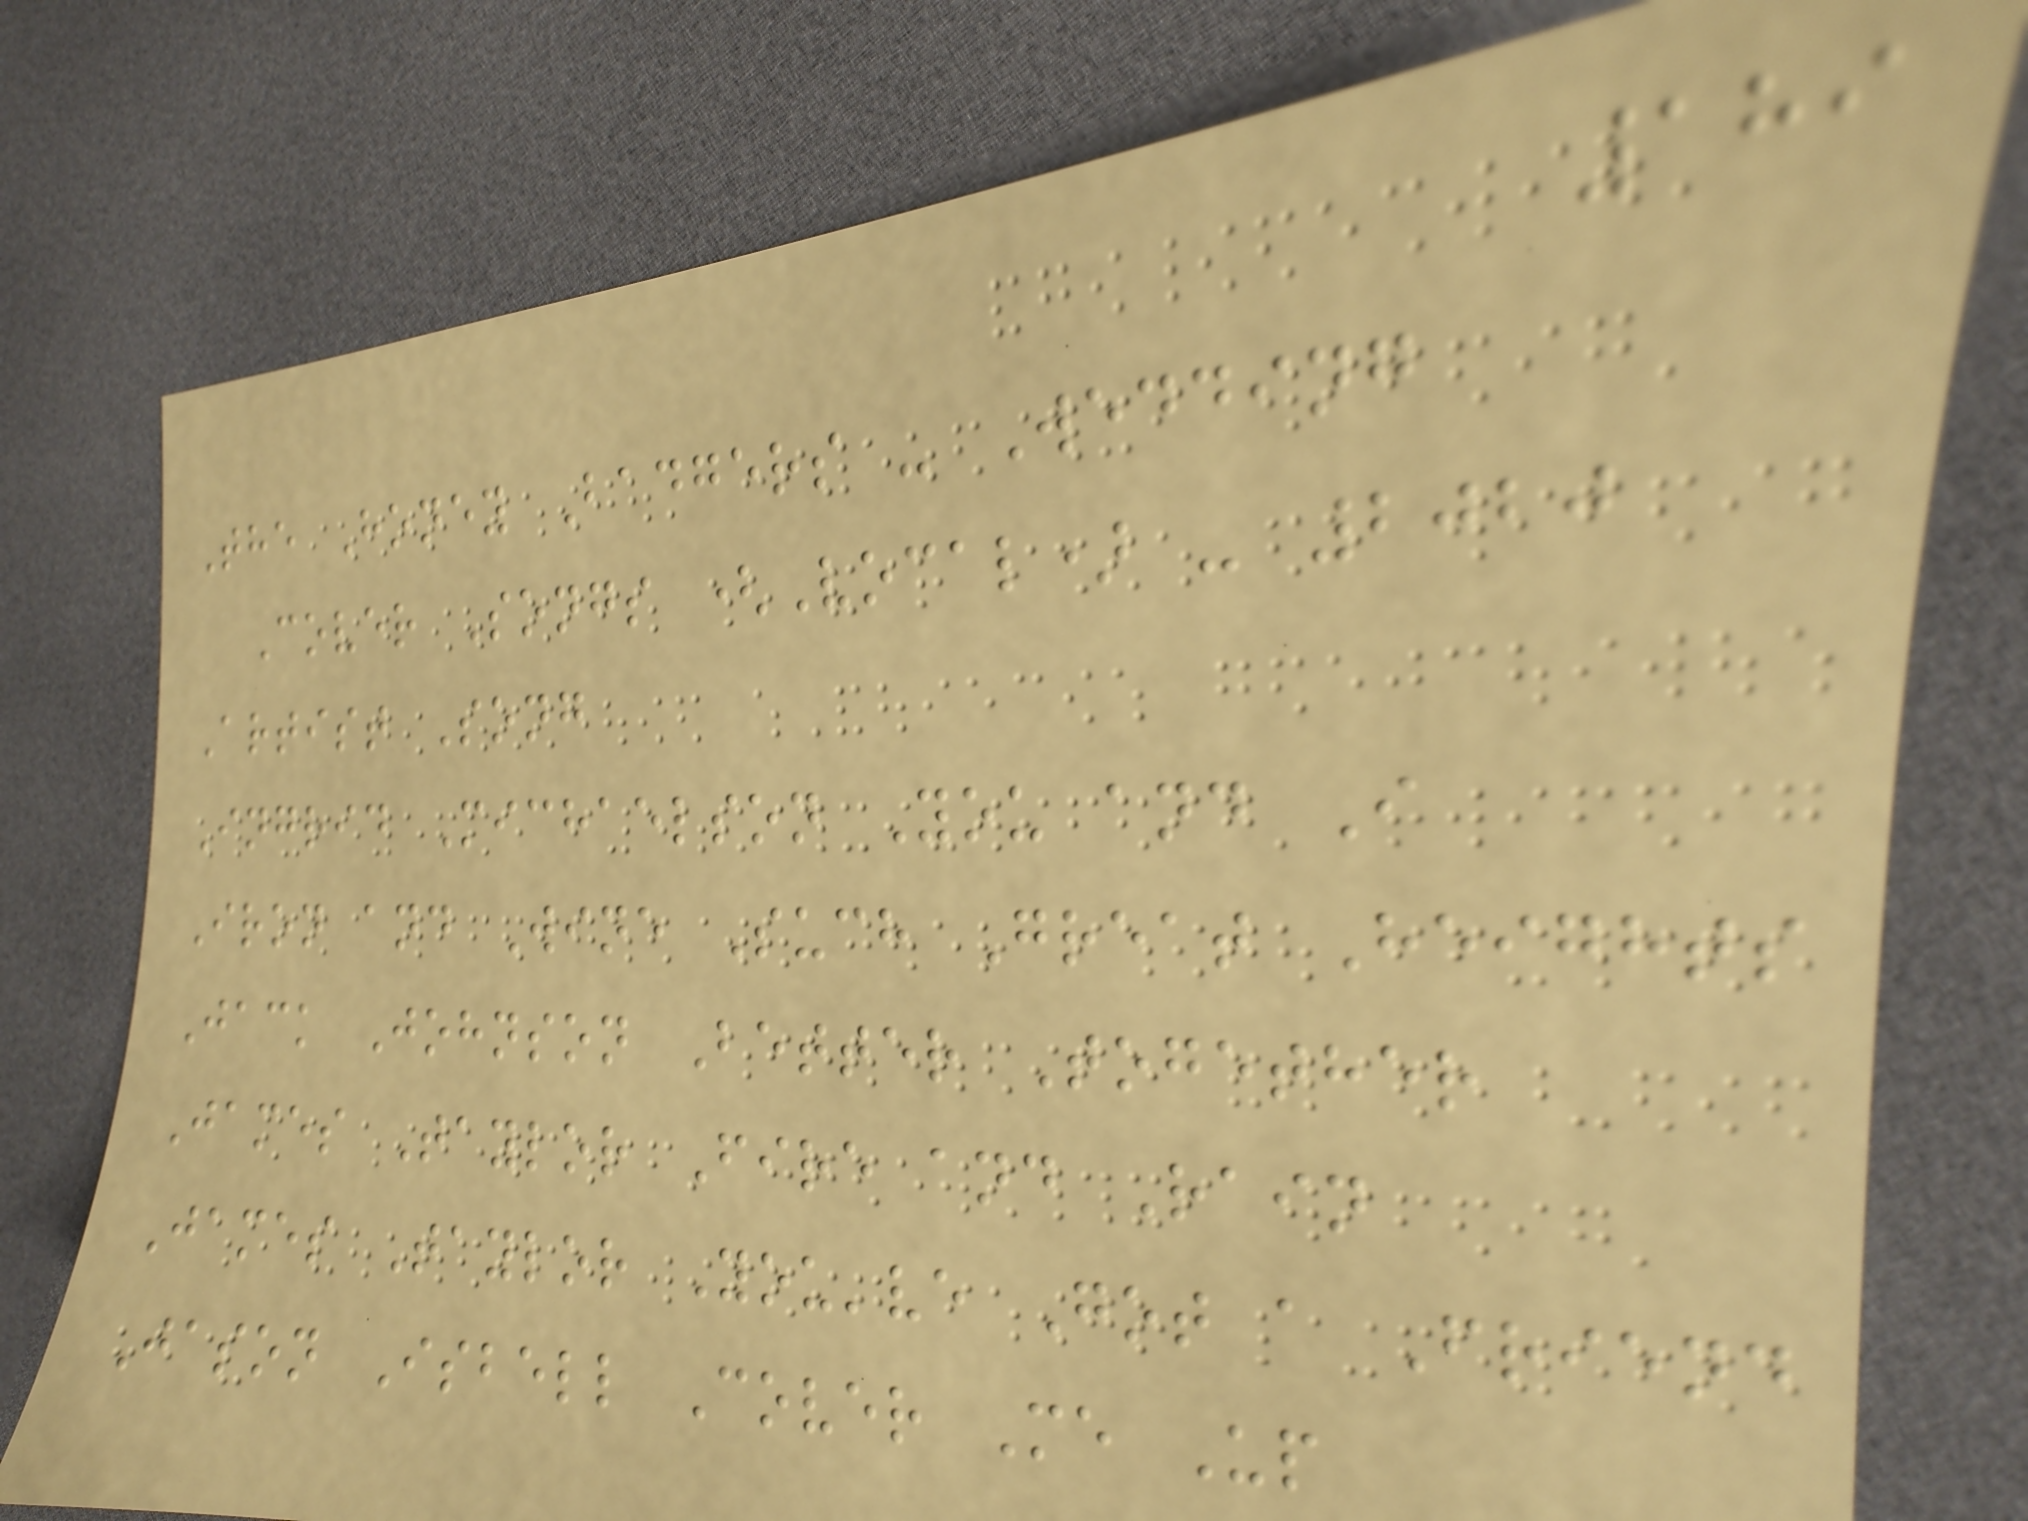189
The Honey Badgers - Wedding
Cover Songs (Vocal) - 2020
Artist Song
Ingrid Michaelson You and I
Iron and Wine Such Great Heights
Jack Johnson Better Together
James Taylor Fire and Rain
James Taylor You've Got a Friend
Jason Isbell Cover Me Up
